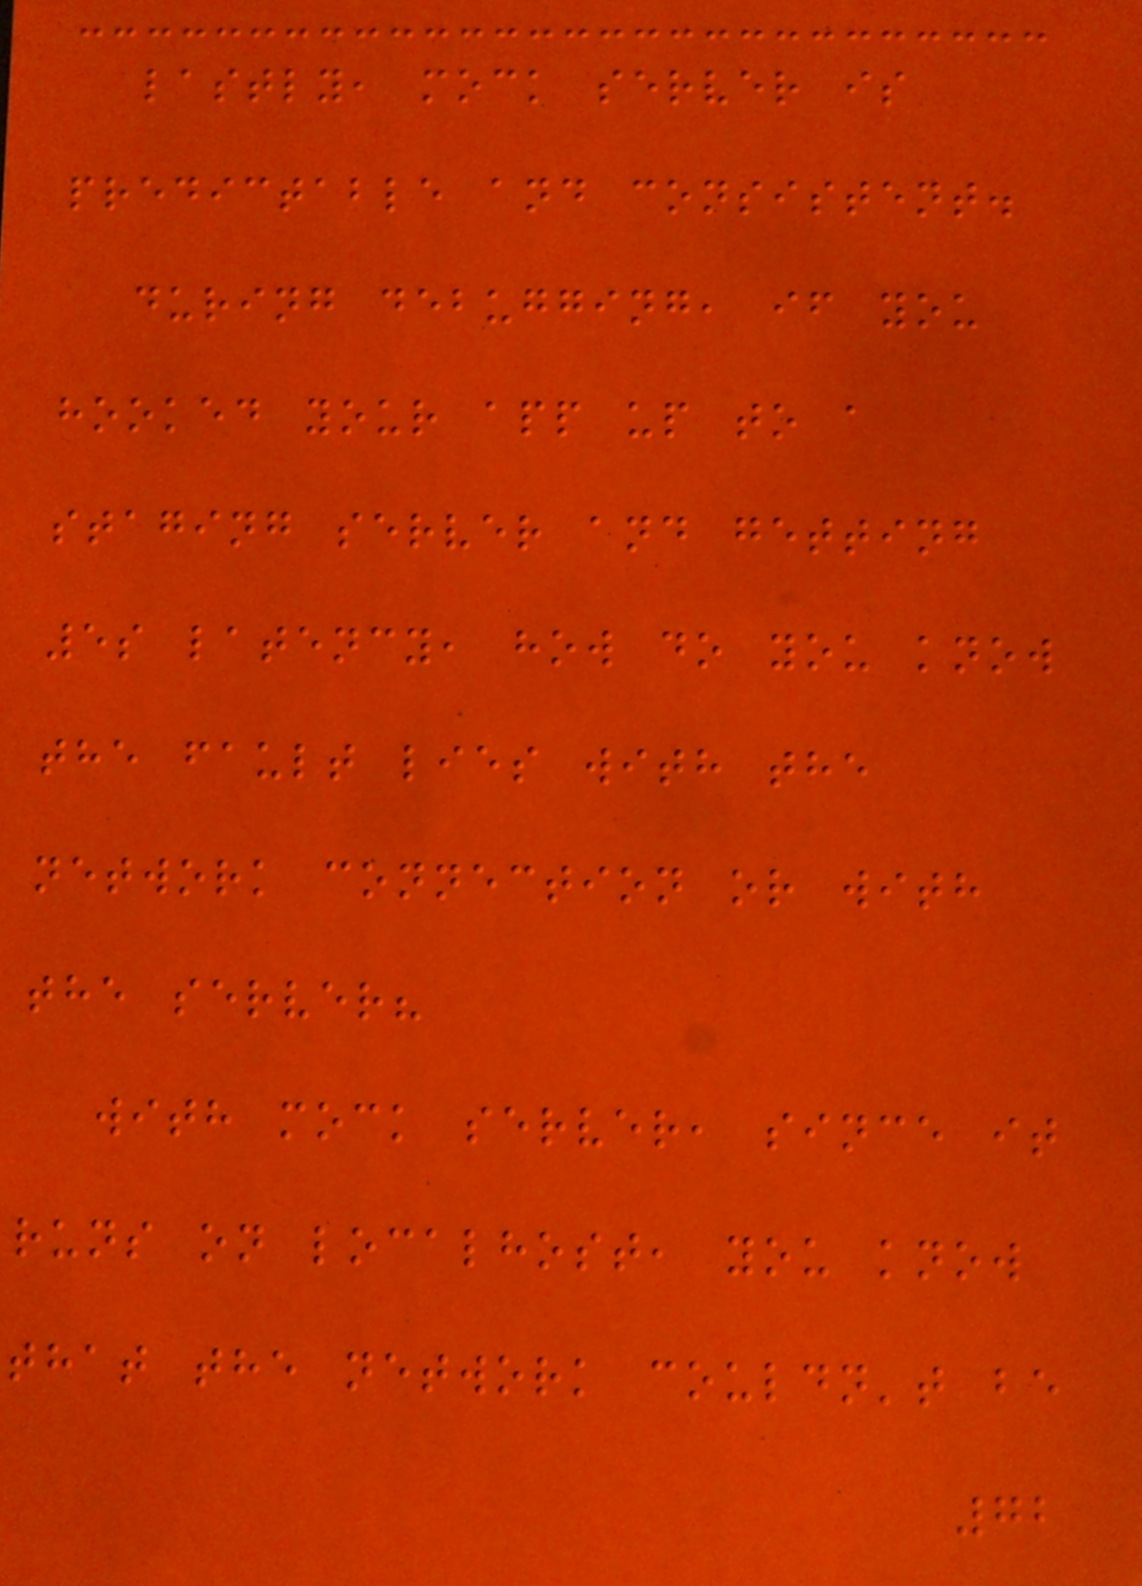lastly, mock server is
predictable and consistent.
during debugging, if you
hooked your app up to a
staging server and getting
5s latency, how do you know
the fault lies with the
network connection or with
the server?
with mock server, since it
runs on localhost, you know
that the network couldn't be
72
